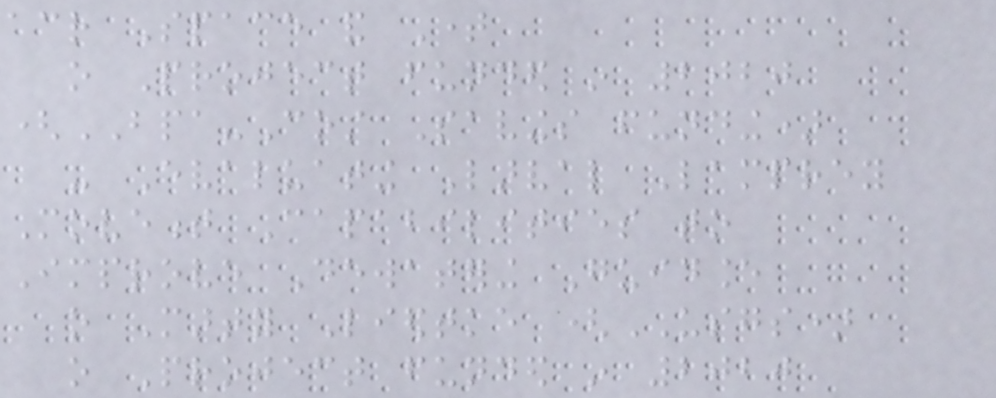across Space and Time
o Project funded in 2020
(BPA-Cost Savings funding)
- Evaluating Larval Lamprey
Movement Capabilities to
Improve Dewatering Guidance
o Marty Liedtke (USGS)
o Project funded in 2020
